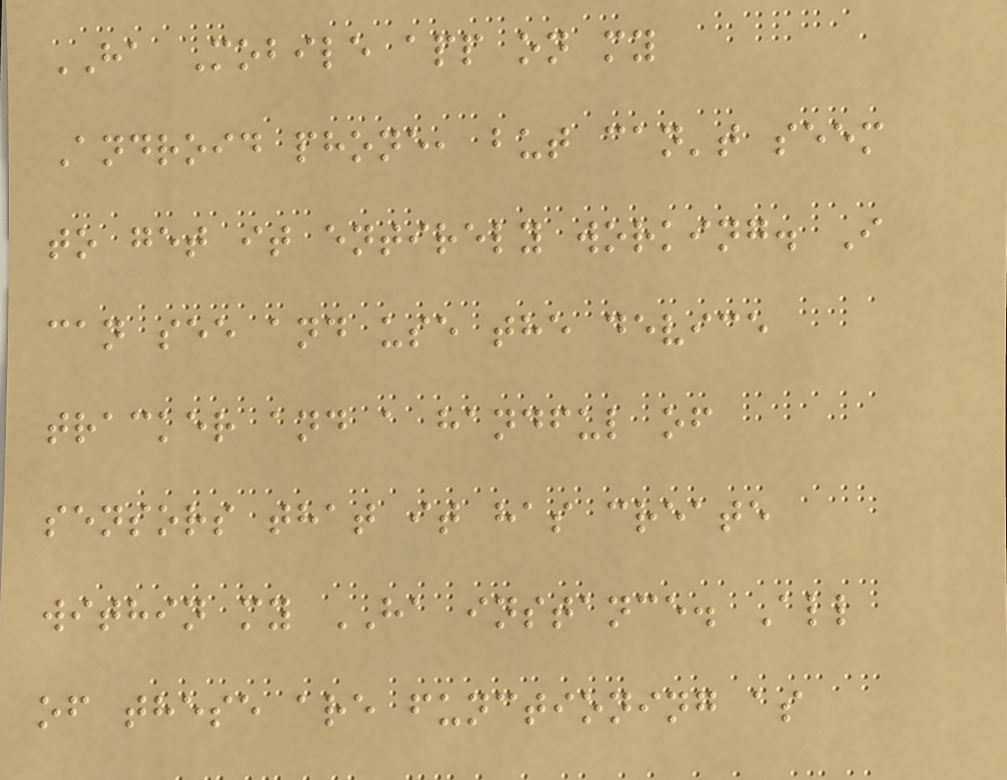HA Mobile app on my
Android phone, but can't seem
to get it entirely working. I
can see and use the device
tracker and a handful of
sensors that it has create
within my HA instance. All
of these are functioning as
